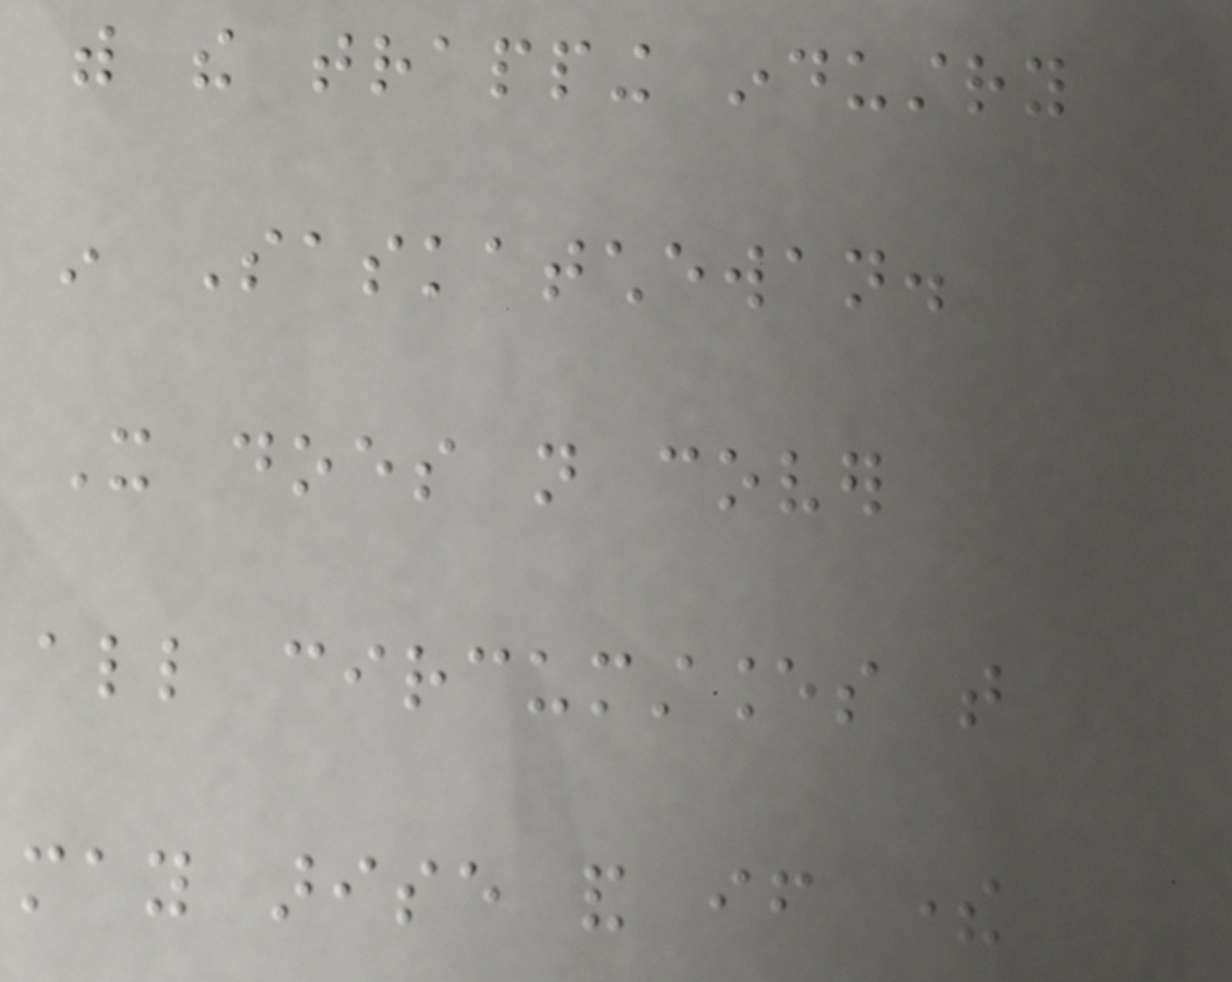with the trapping industry
in Saskatchewan.
It does not cover
all circumstances that
may arise and if there
